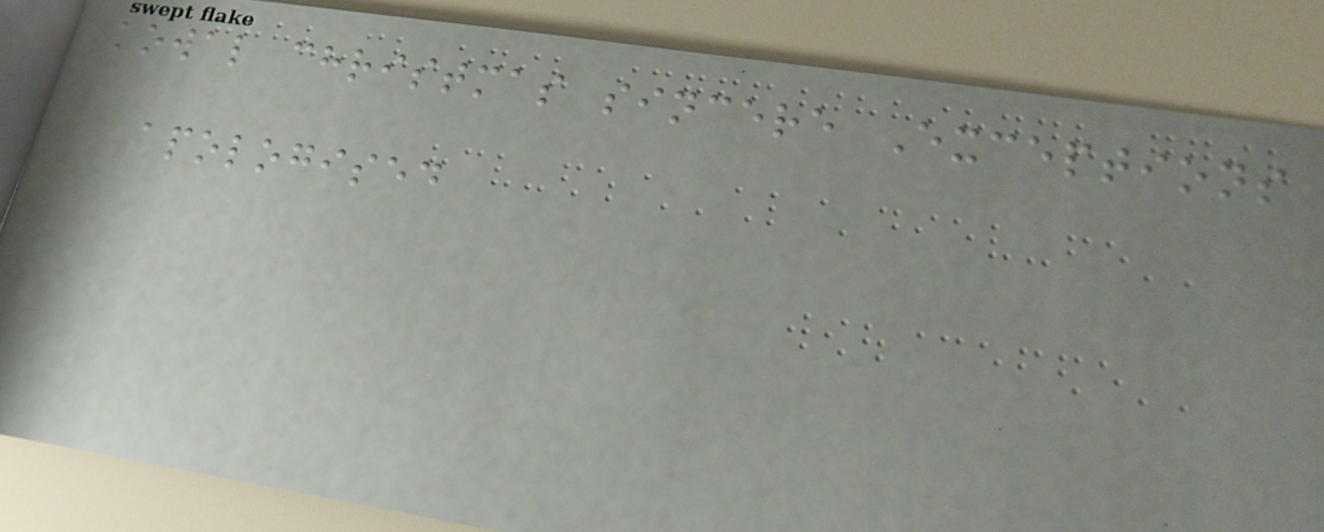kowal christmas sincere Exceptions
apologised
